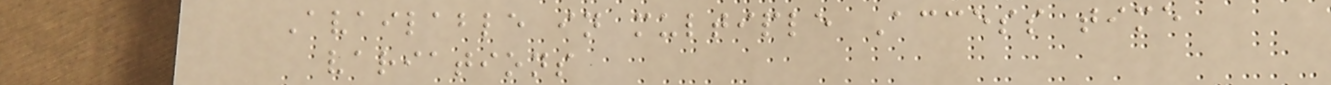Available in multiple Access time
variations
